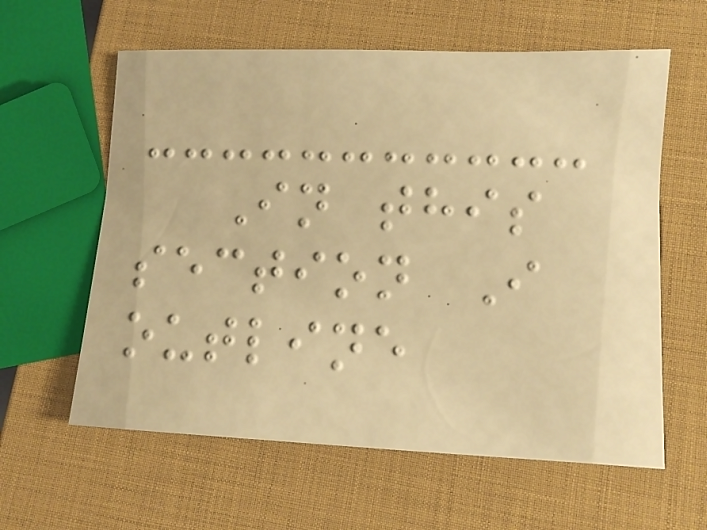In this
section I
outline
